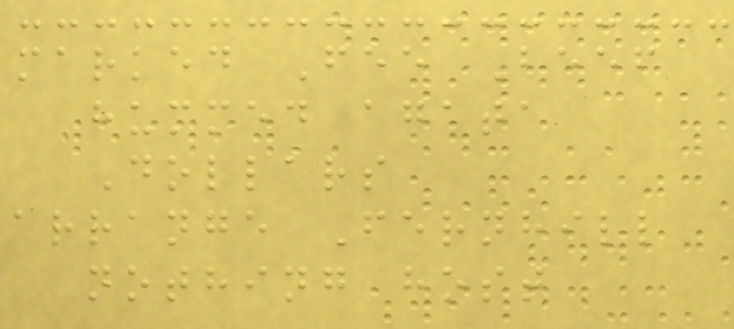marked Fee Beef
hummed agata
Dollars
arrange Fernhill
nothing host
